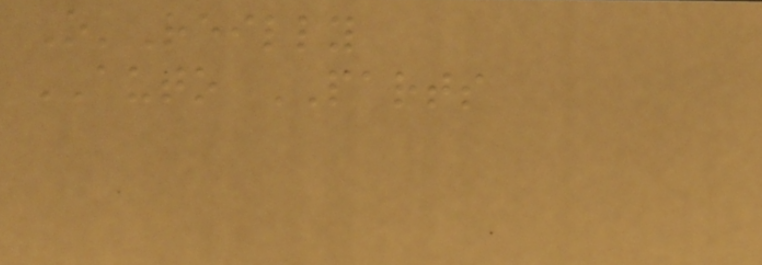O'Reilly
AUTO PARTS
